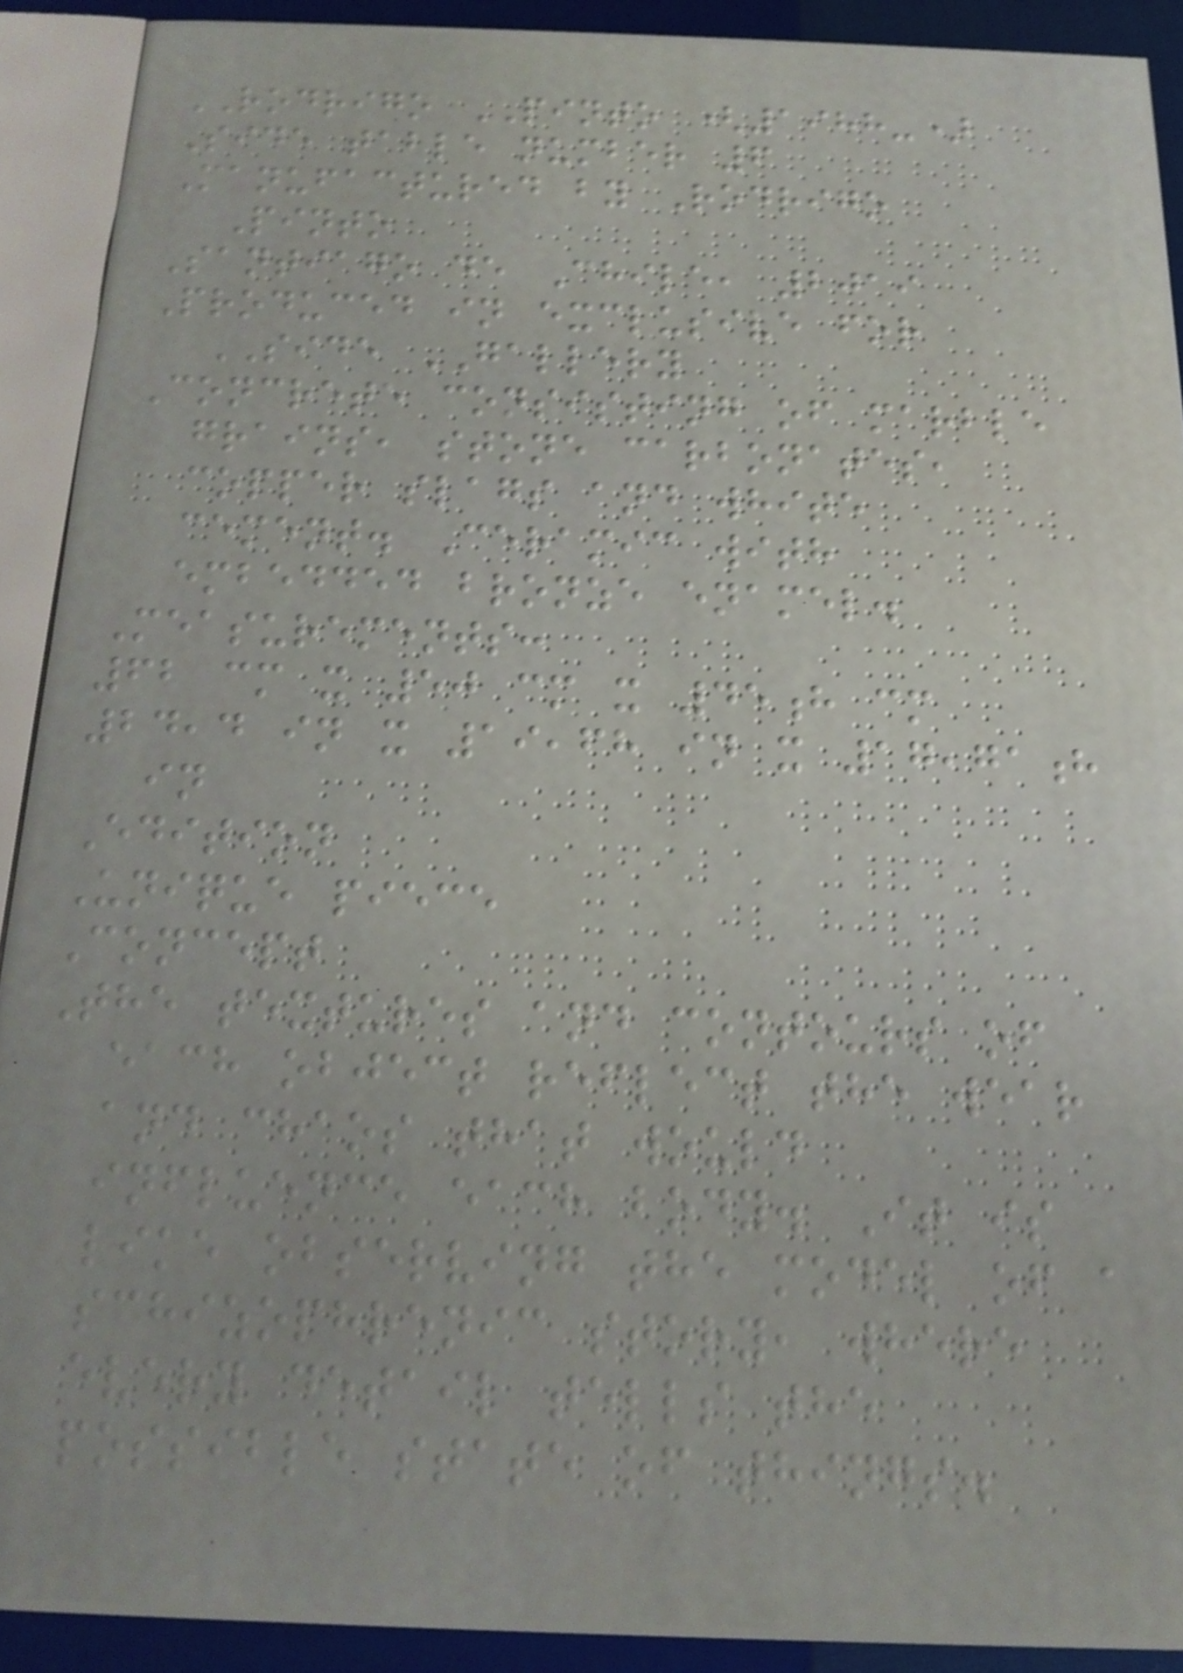RODRIGO PINTO (1988-)
Side table number 6
Manufactured by Rodrigo
Pinto
Santiago de Chile, 2019
Produced in exclusive for
SIDE GALLERY
Concrete consisting of marble
grains, stone carbonates,
copper slags and white
cement. Ceramic with
embedded bronze enamel.
Measurements:
62 cm x 50 cm x 45h cm
24,4 in x 19,68 in x 17,71h
in
Edition
Unique piece
Concept
The textures and contours of
each object reflect the wear
and chaos that would
influence each body. It is
like observing the model of a
schizophrenic story, where
every detail tells the
possible state of things.
